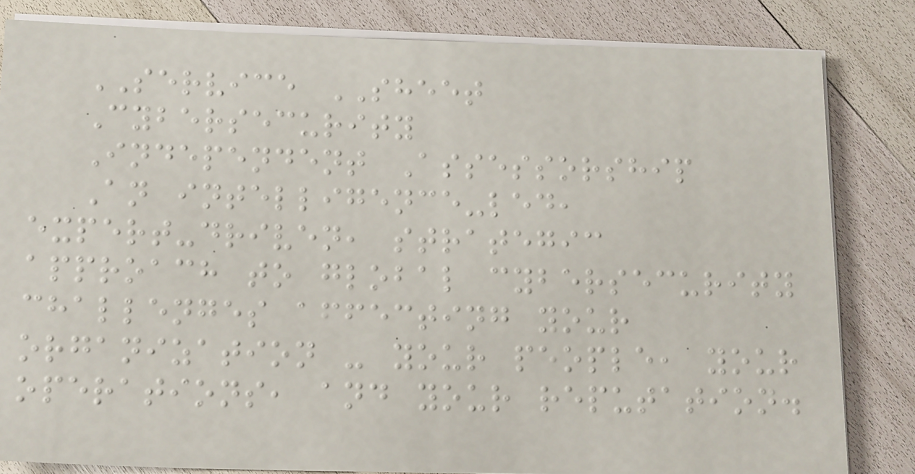SERVICE SHEET
Cybersecurity
Independent Assessorship
An intelligence-led,
expert-driven, strategic
approach to global cybersecurity
challenges affecting your
organization - your people, your
operations, and your reputation.
